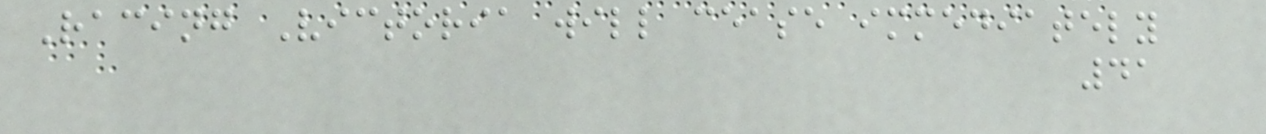Racing Victoria will cease immediately
41
